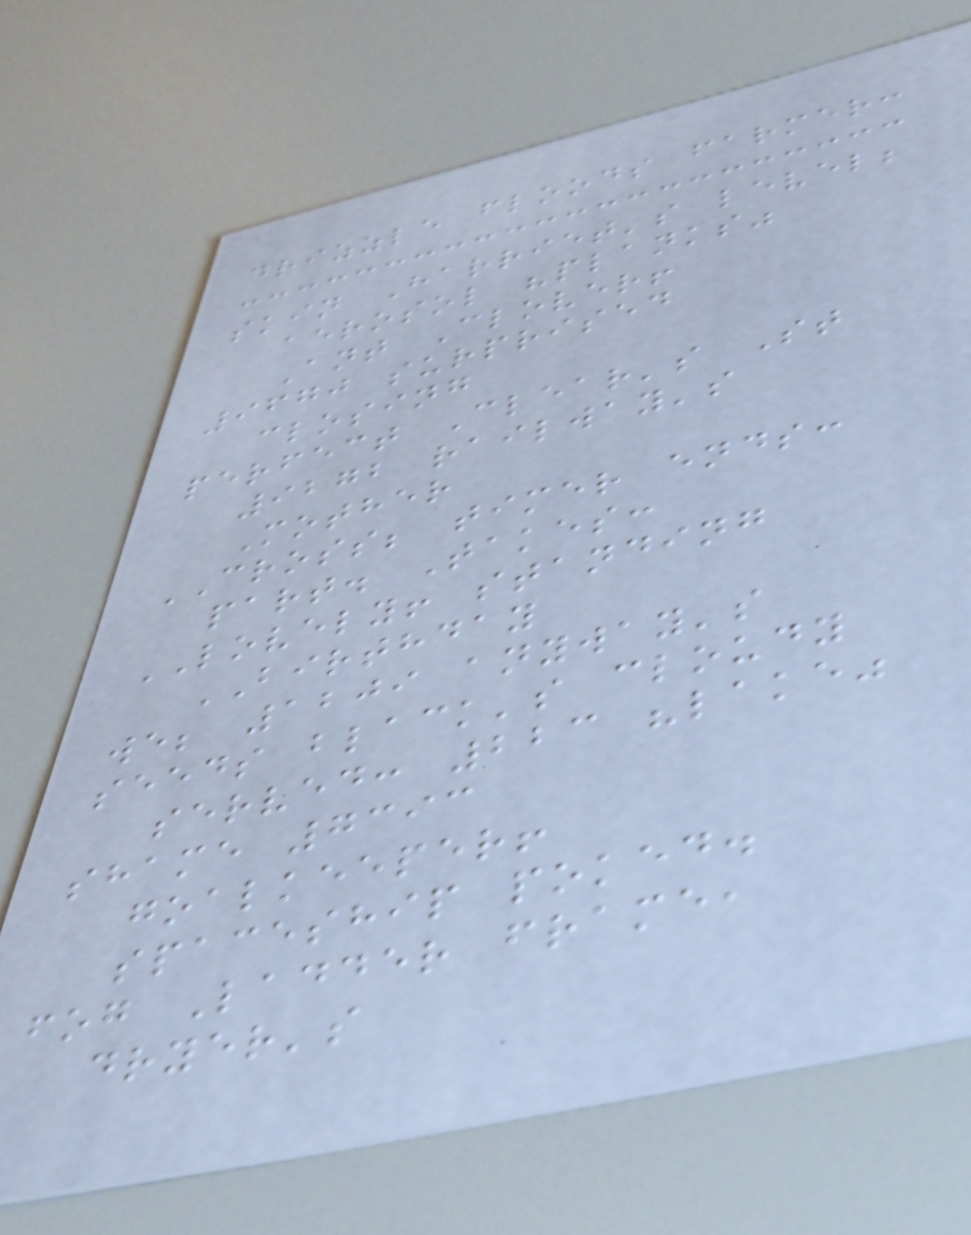drizzle floods farmer:
skin Harriet's level;
aerosol "planks"
Ant Clover!
9670 surprised
closing
perfect Clear's St
9272 railway's
Mother
CROSS; timer ends:
part. Takes:
LOVELY! standing
BIRTHDAY
we; 1209 anyway's
seeds black's cloudy
served: 223 "lake"
shame 7393
goalkeeper!
spaceship poked.
fog Ladder frame,
dryer's
